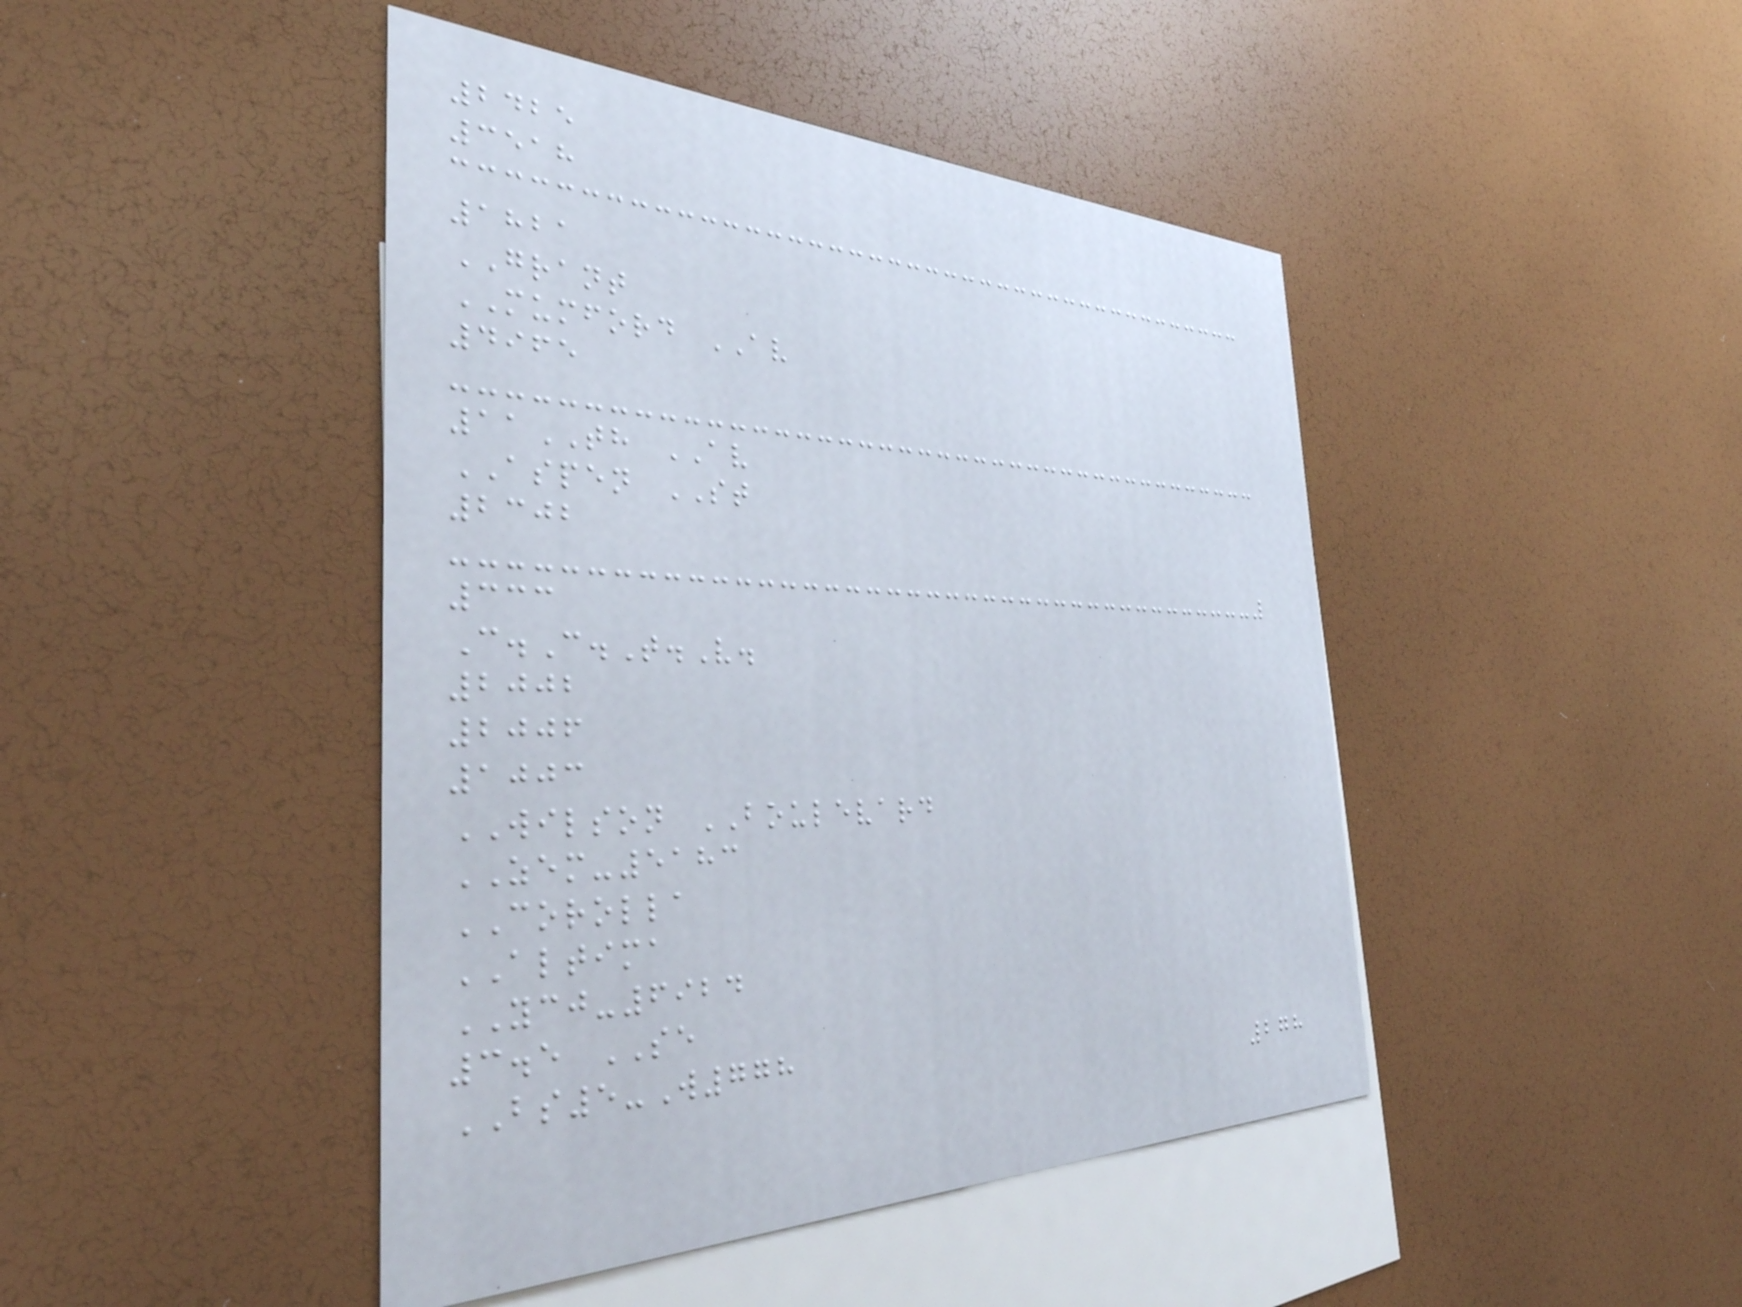2425
3518
1821
GRANT
MUMFORD AV
4965
11TH AV
ASPEN ST
2302
333
C.C.T.V.
2002
2006
1003
WILSON BOULEVARD
ZEM-5183
COROLLA
ALTIMA
YCJ-6924
3.5 SE
BS5-W778
278
